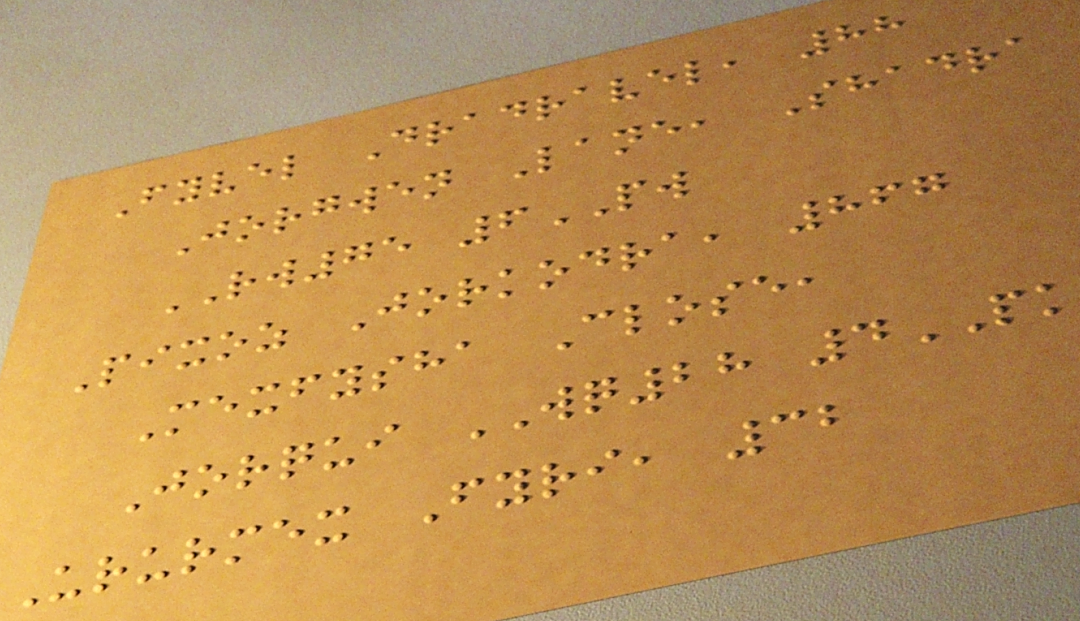Fyvel Dradravel, 88
Jorgwen Lane, Shadra
RW75 6PW
Pixoz Jorkodra, 867
Mexfysha Close,
Jorqui WQ28 4PK
Ururmex Fyri, 32
